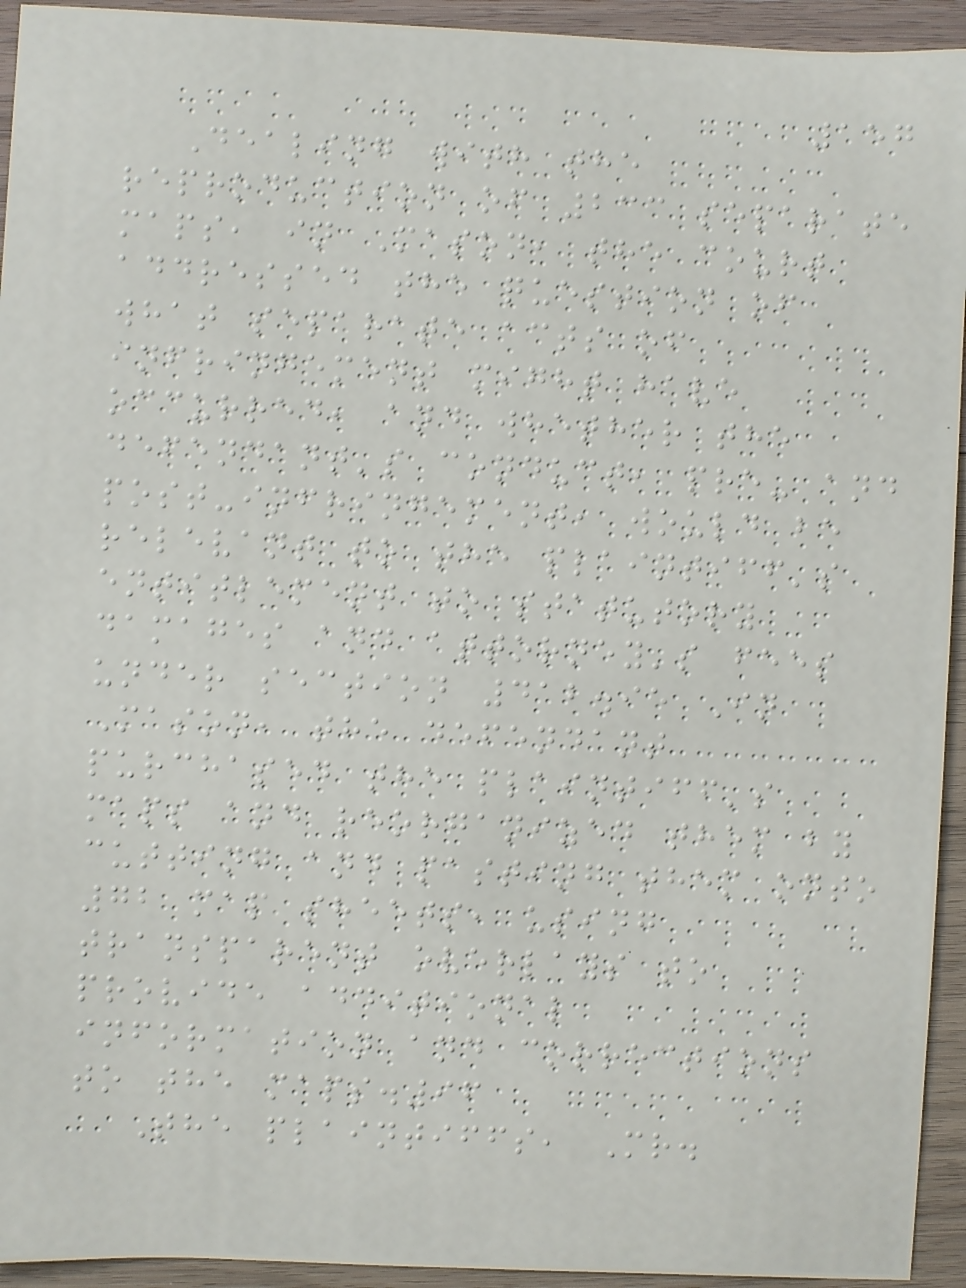157
Dealing with the
reproduction of 233 separate
maps, in Mason, the court
addressed the question of
what separate acts of
infringement might have
occurred, and whether the
defendant's conduct, pre- and
post-infringement, would be
relevant to the plaintiff's
entitlement to statutory
damages and attorney's fees
under section 412.95 In
Mason, the defendant
purchased the plaintiff's
maps and reorganized them by
cutting and pasting them onto
72 map sheets, using
transparent overlays to
provide additional
information and corrections
to the maps.96
The plaintiffs, Mr.
